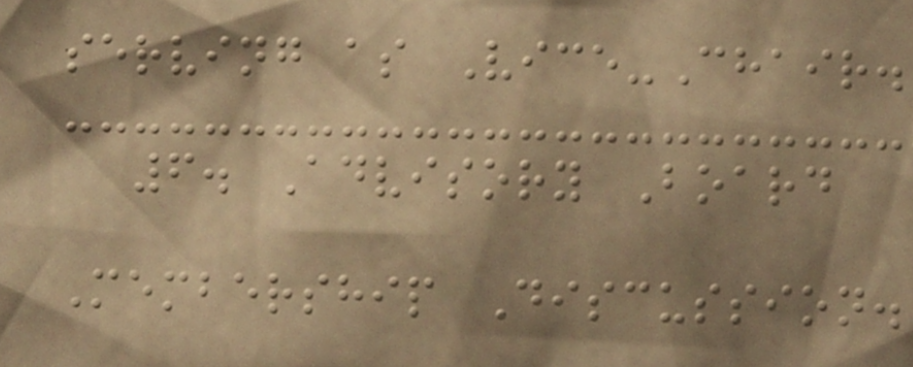serving as Vice-Chair.
6. Advisory Board
Membership Discussion.
